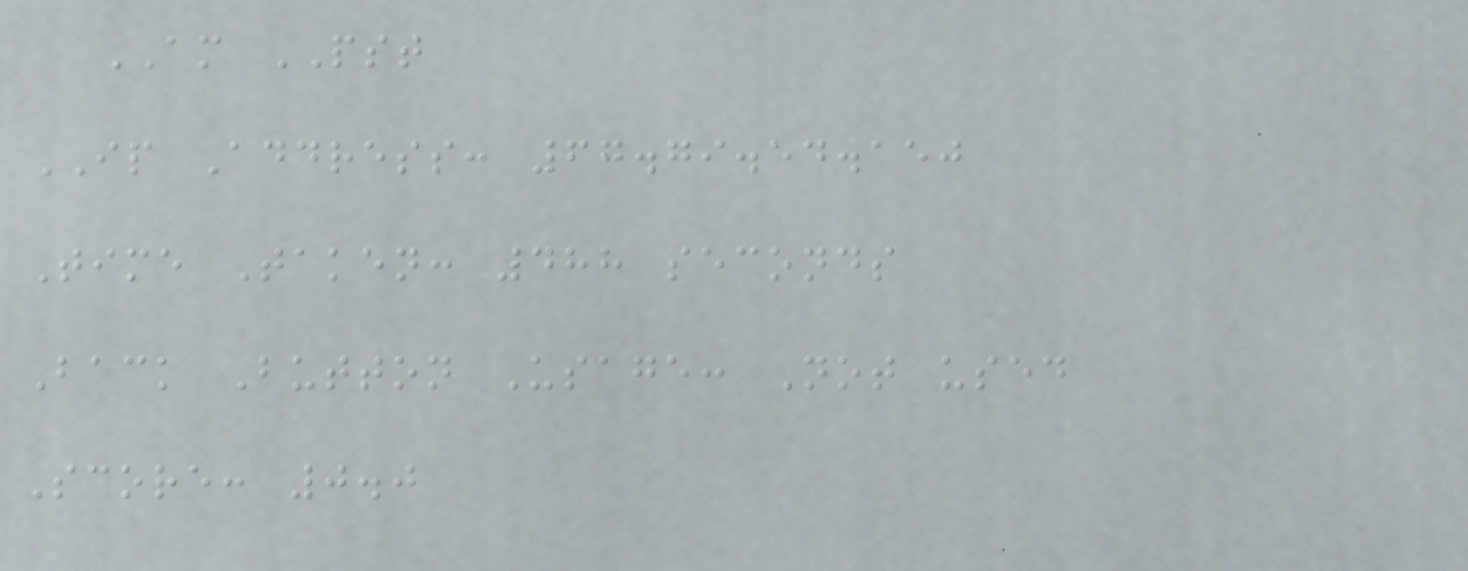AM PST
IP Address: 67.79.54.150
Time Taken: 488 seconds
Back Button Usage: Not used
Score: 0.0
